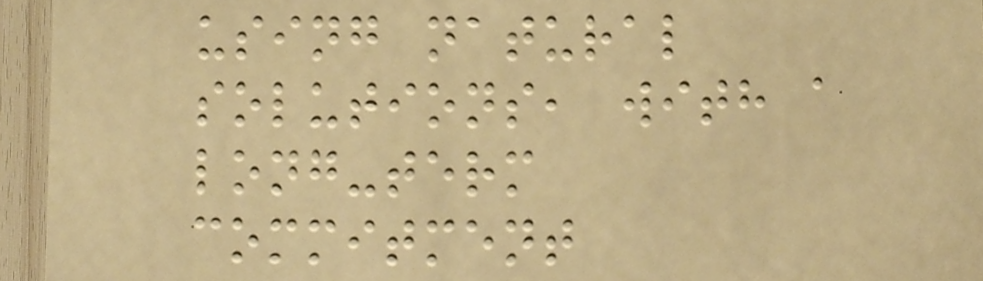using natural
solutions, with a
long-term
commitment
